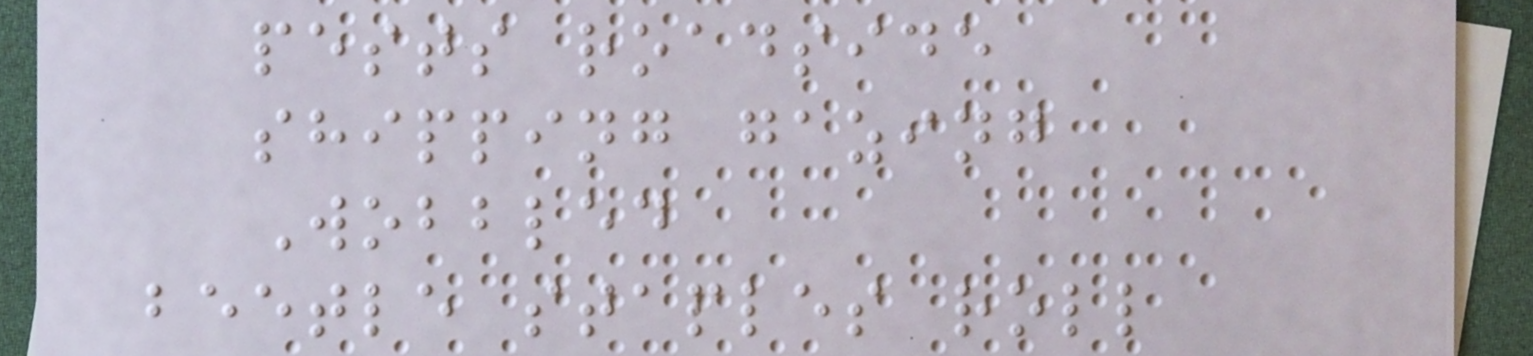pests roadside
shipping gazing
Wobbled
beetle staples roll
